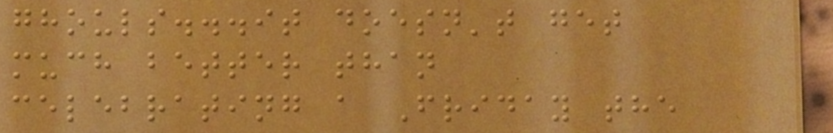ghouls...it doesn't get
much better than
celebrating a Friday the
